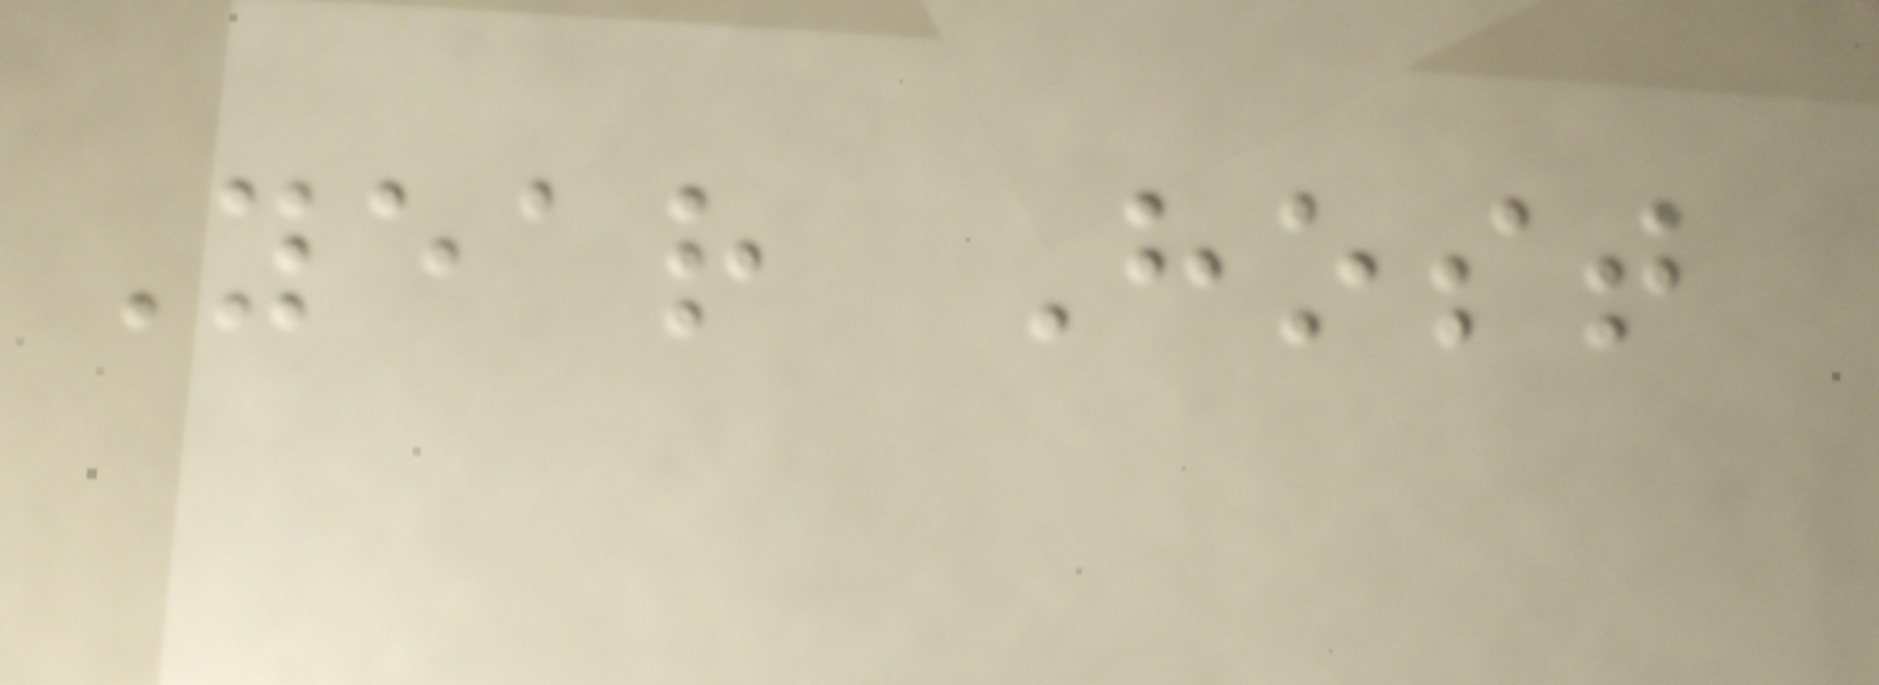Year Host
